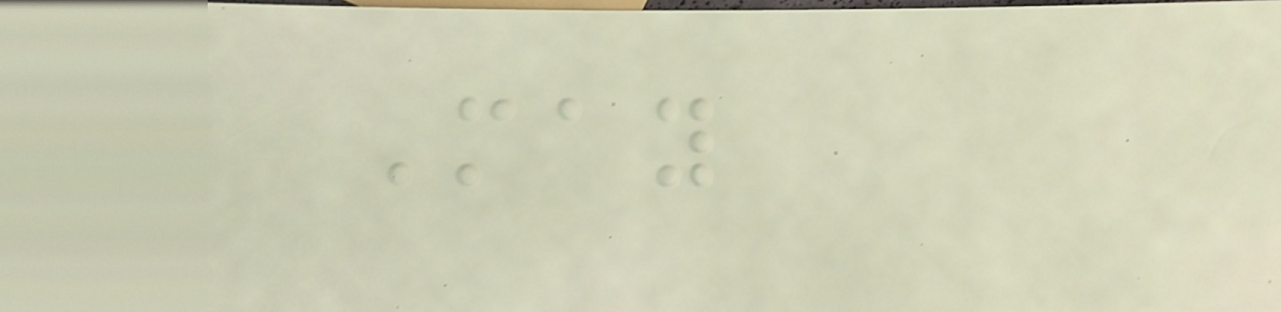May
